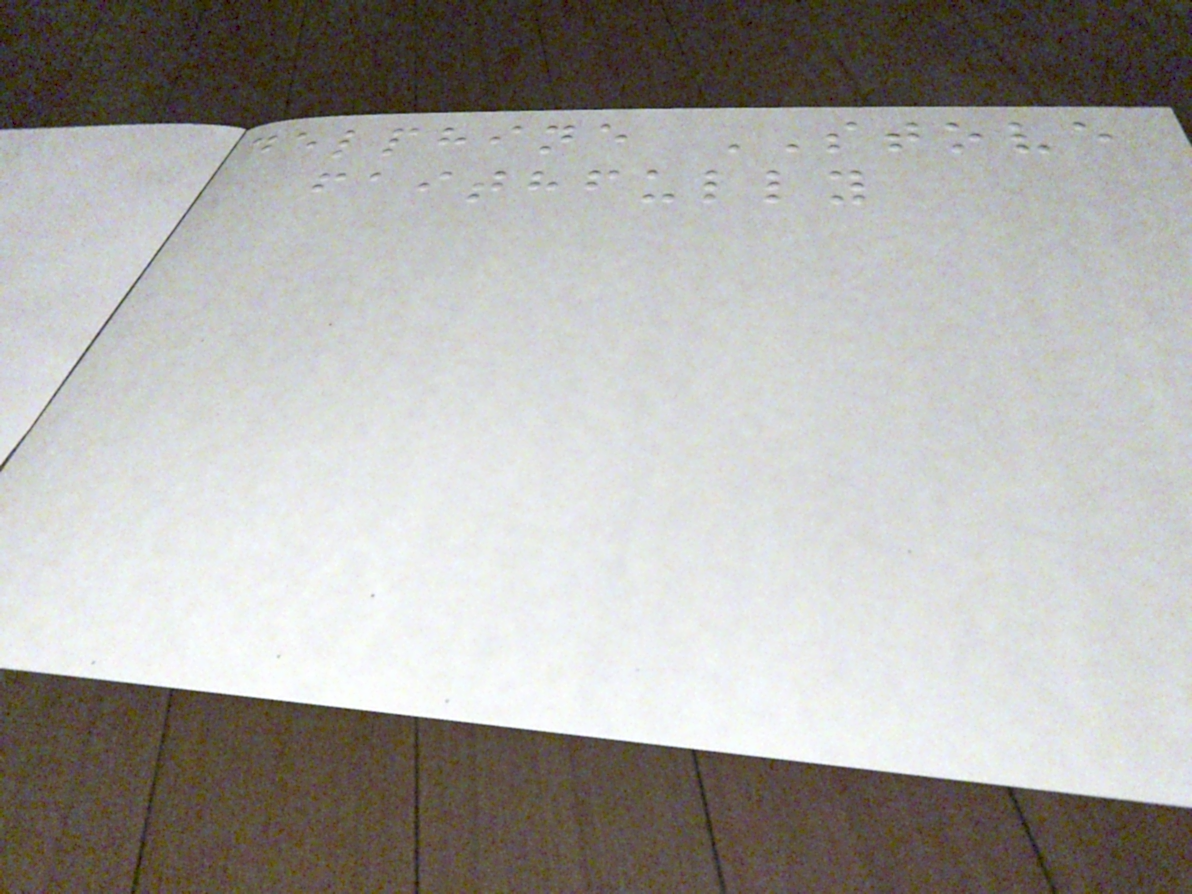delphine STOVE
faithfully
